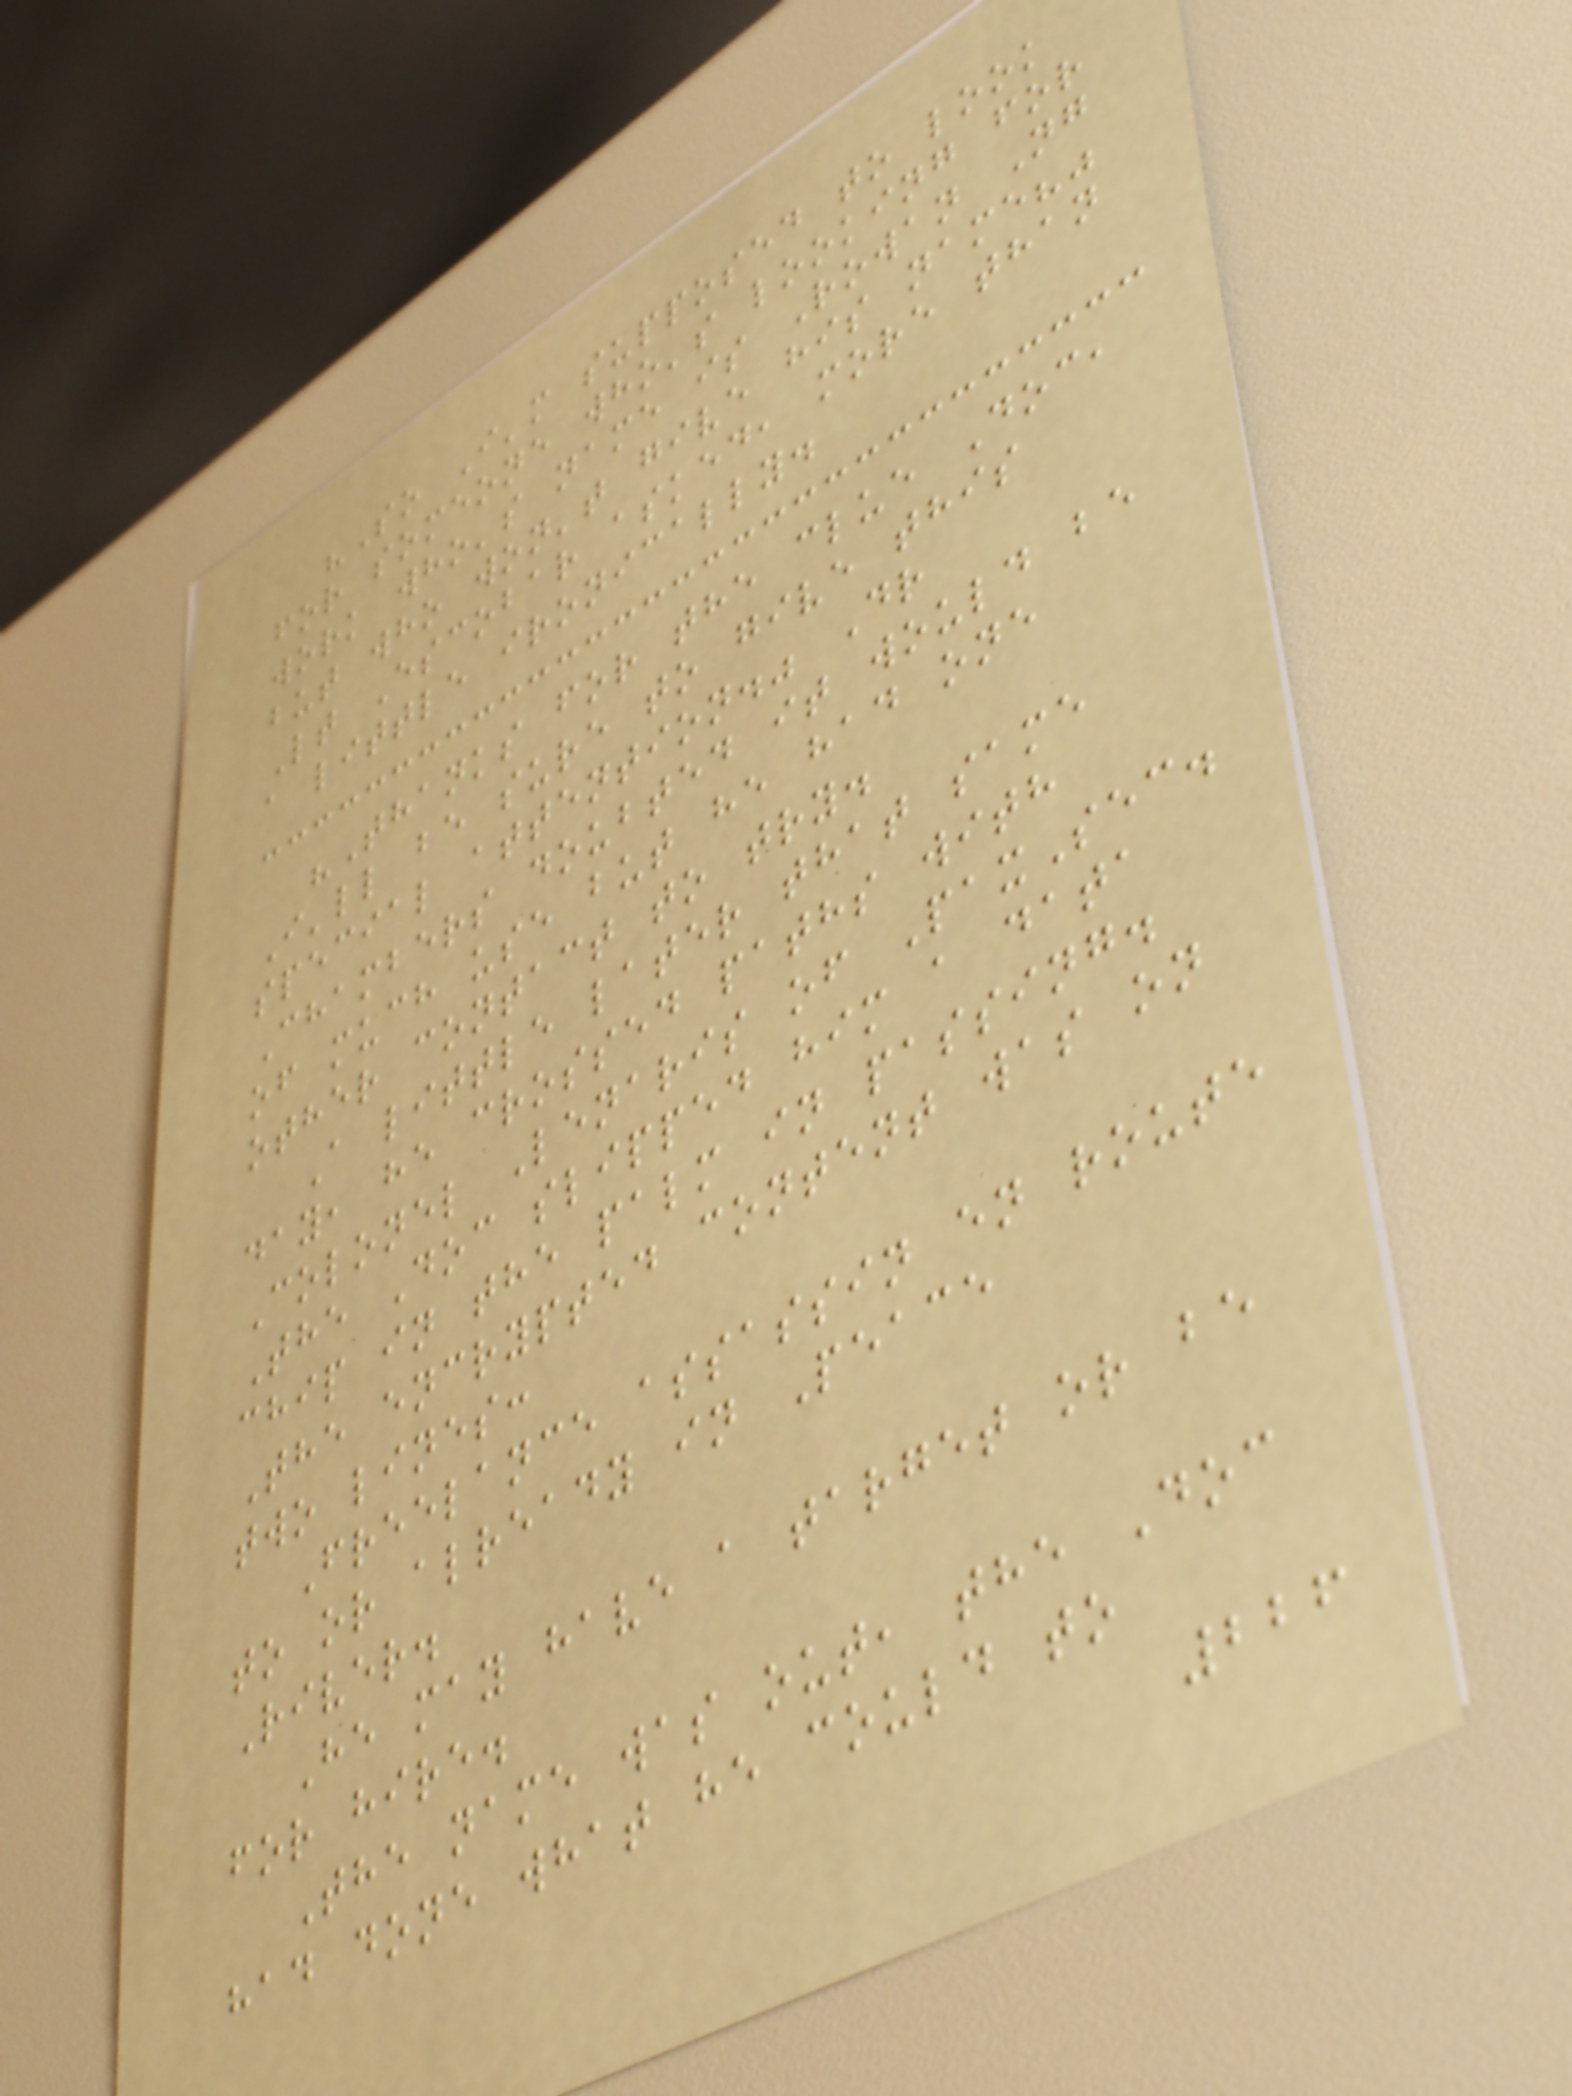"So I'm supposed to look
for someone who's looking for
work who's name is Rowan Ng
but who won't give his name?"
Lt Escobar asked, more than
a little ironically.
"Thanks for the clue Doc,
I'll be sure to give this
special attention." Dr
Chambers doubted it would be
of much use but he had one
other contact to try.
A little later that same
day, he crossed paths with
Colonel Lenaris of PaxSec.
The Doc slipped him a data
chip in the palm in passing.
The encrypted content was on
two lines:
Freelance assassin en route
to or already in Peace
River.
He may have a target or be
for hire.
The name was out, the Doc
had done what he could to
226
